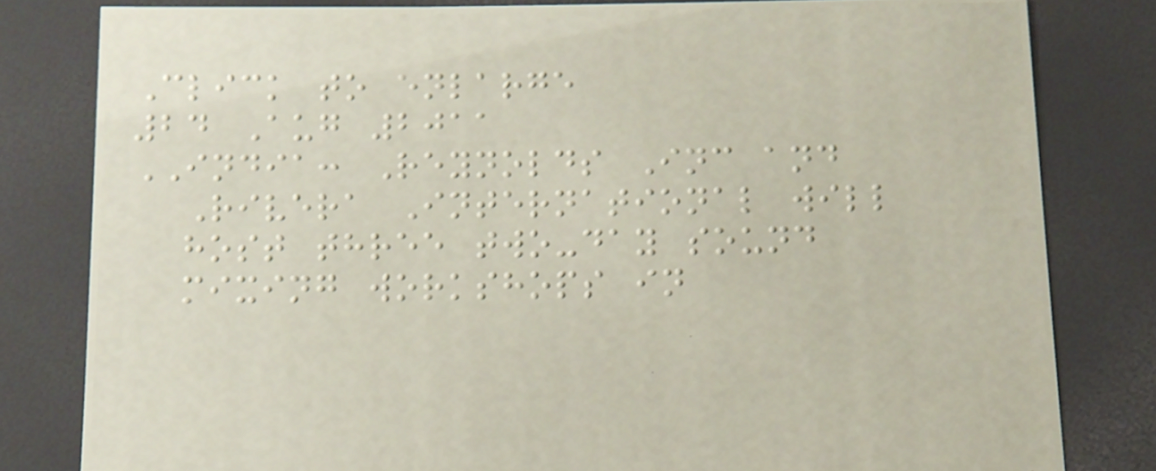Click to enlarge
24 Aug 2011
INDIA: Reynolds Inc and
Rivera International will
host three two-day sound
mixing workshops in
